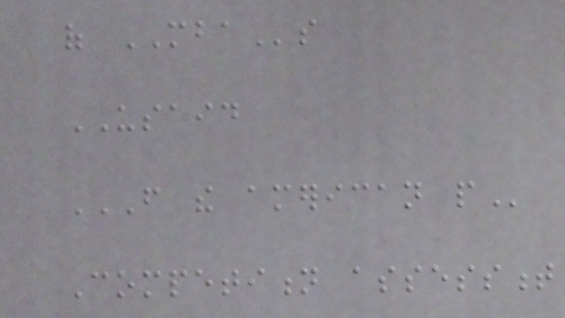of MBAs
USAID
FROM THE AMERICAN PEOPLE
Competition assessment
